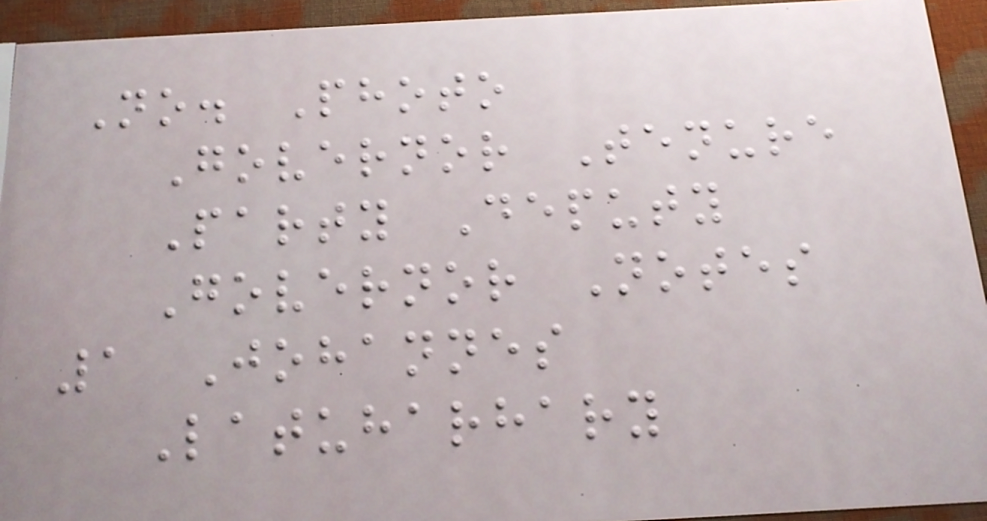No. Photo
Governor Tenure
Party Deputy
Governor Notes
1 Johannes
Latuharhary
